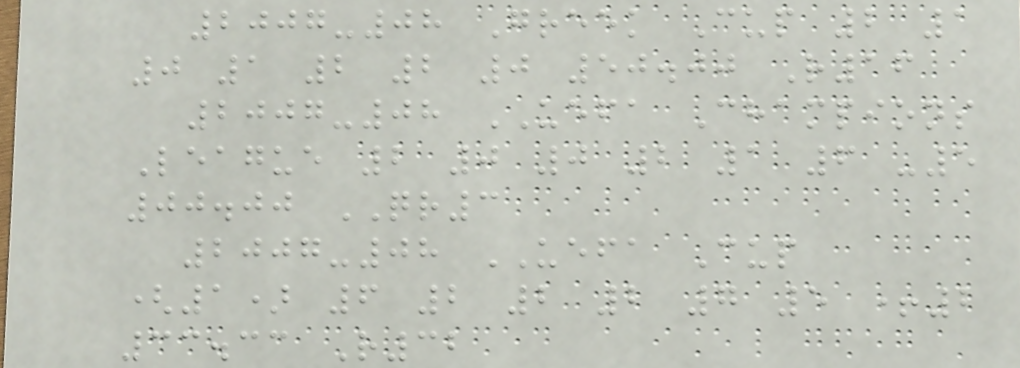2007-08 Greek Cup 2 1
0 1 2 2 0 50.00 R16
2007-08 UEFA Champions
League 2 0 0 2 1 6 -5
00.00 QR3
2007-08 UEFA Cup
(1) 6 2 2 2 7 5 +2
33.33 R32
